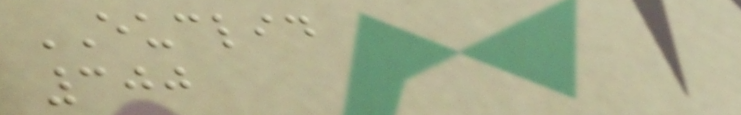EUCLID
300
